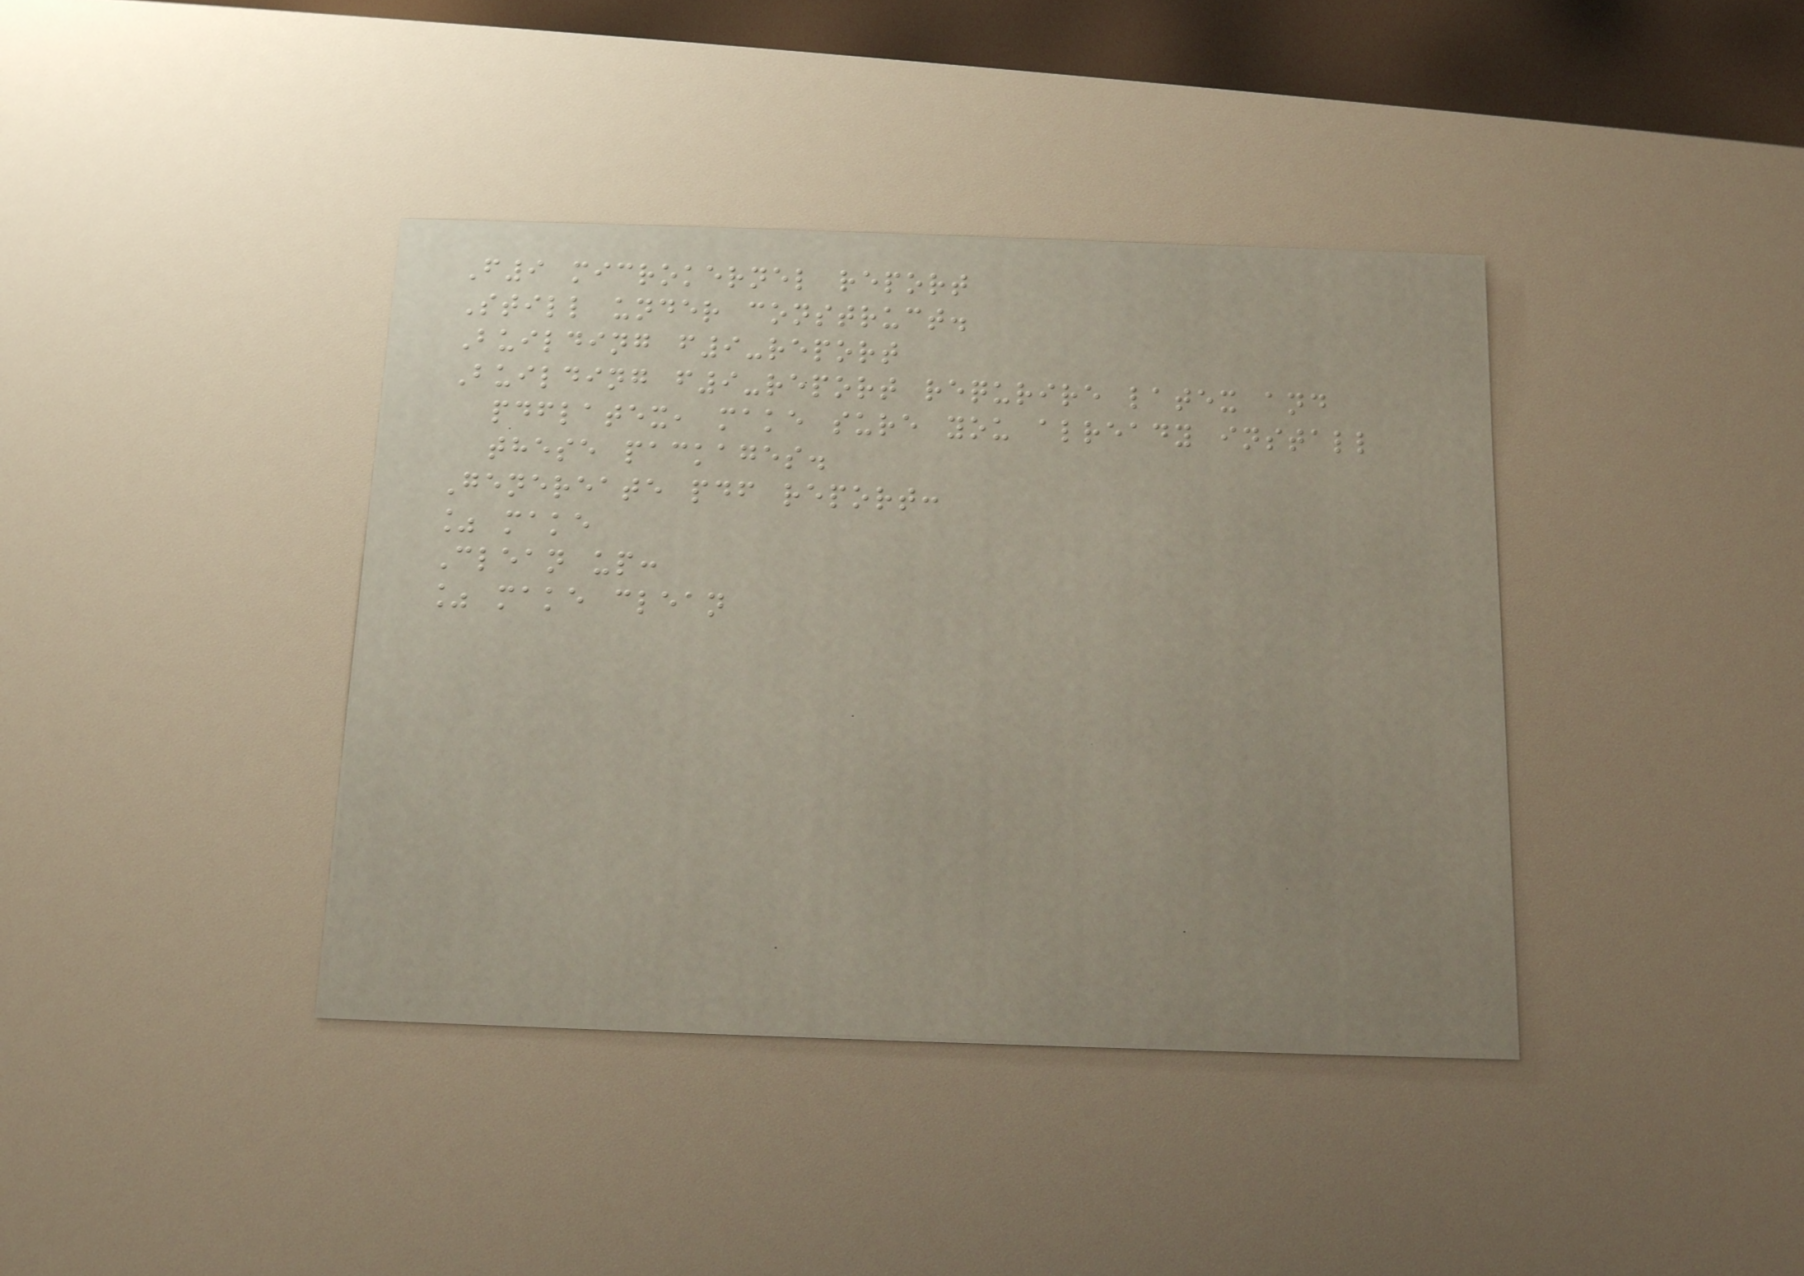F9 microkernel report
Still under construct.
Building f9-report
Building f9-report requrire latex and
pdflatex, make sure you already install
these packages.
Genereate pdf report:
% make
Clean up:
% make clean
